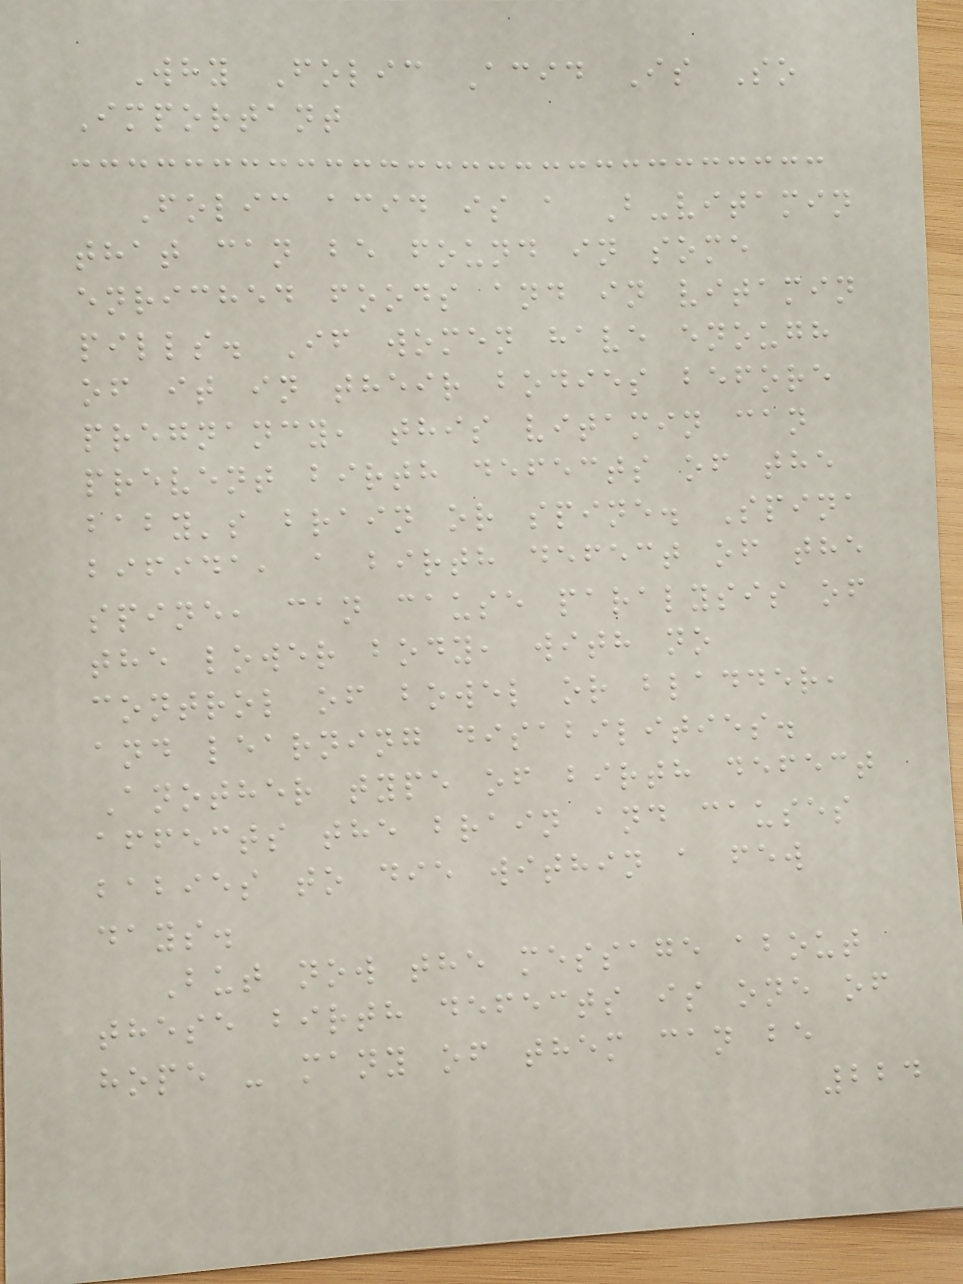Why Folic Acid Is So
Important
Folic acid is a B-vitamin
that can be found in some
enriched foods and in vitamin
pills. If women have enough
of it in their bodies before
pregnancy, this vitamin can
prevent birth defects of the
baby's brain or spine. Spina
bifida, a birth defect of the
spine, can cause paralysis of
the lower body, with no
control of bowel or bladder,
and learning disabilities.
Another type of birth defect
affects the brain and causes
babies to die within a few
days.
But now the message about
these birth defects is one of
hope - many of them can be
224
